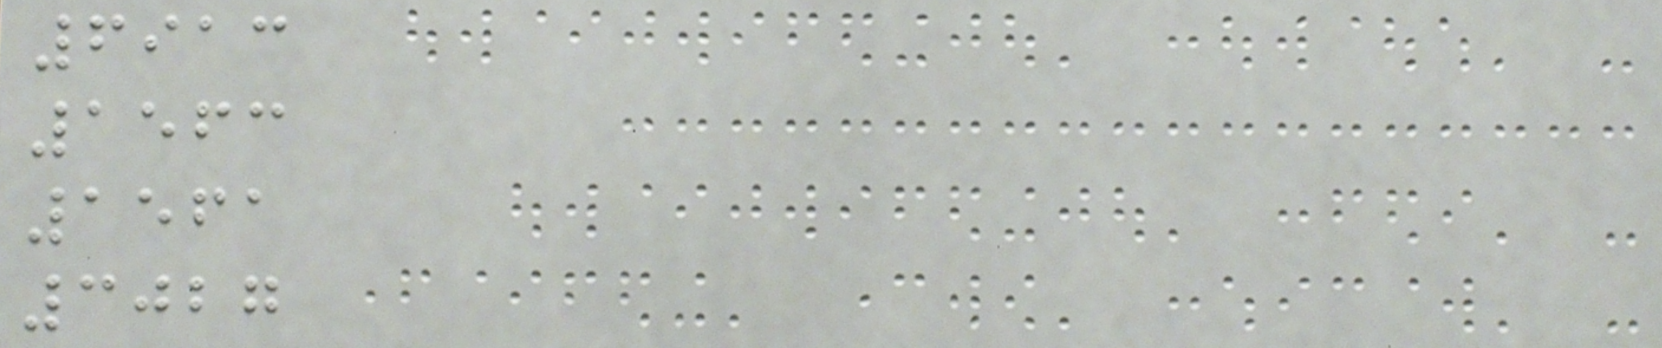6913
1563
1561
3027
